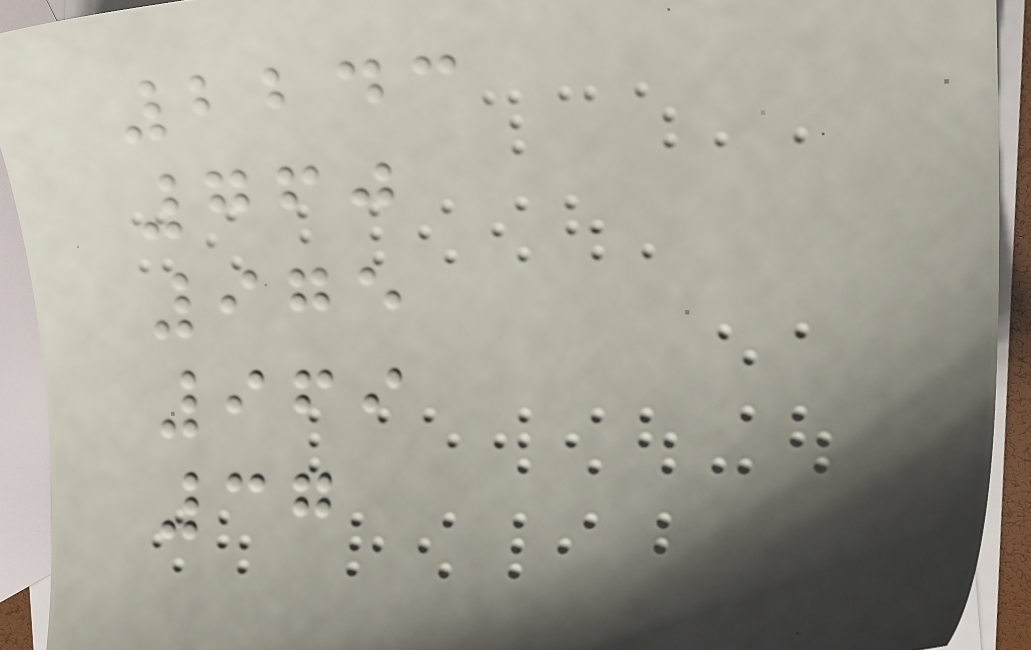2243
760
975
969
37
